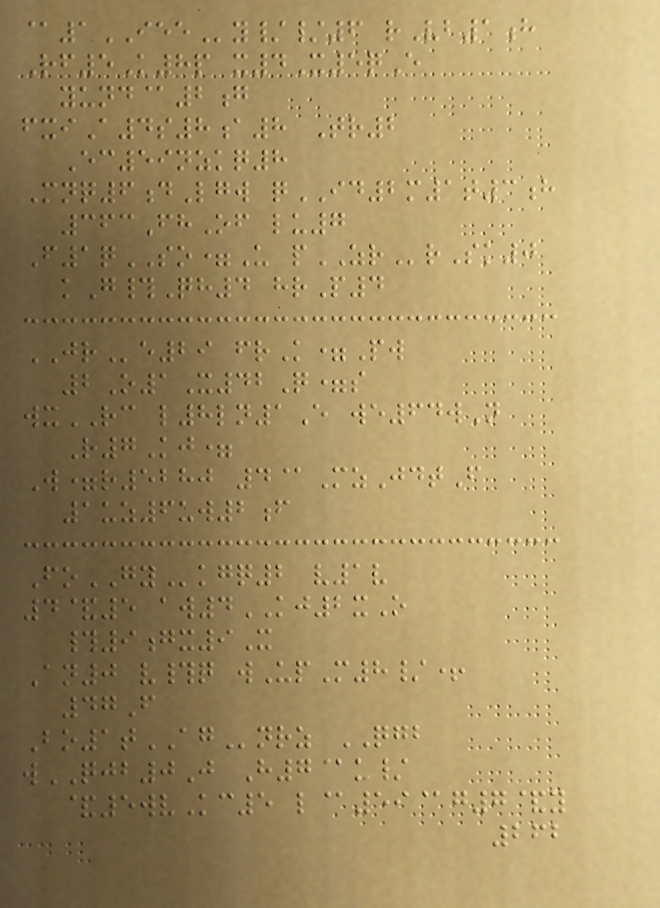@1IEEy//6 rVb1h
Rf5K8p x4X5qE
yund@2g
fxiA4s8a8 Tr2
Ec59nzkq8
Mnq6dLgw qID2m1t3h
363FhOf lu7
F1qSO=U pZRrSk0
kG#Qh4 hrP4
JRe29 frK=Pw
2O1X42Q=s
wxRC l8ln1E we64wN
R7Kj=
W=r5280 4@MzJdtF
1uz6uw2f
FoGYkgq2 v1v
4&5 aw4KJ2xO
#9gx9X
An0 v#q wUpM8/+
47F
Bo1tAGnrz QGB
wQJB0J H7@u/
&5wvKc5 l@59@g7&y
262
